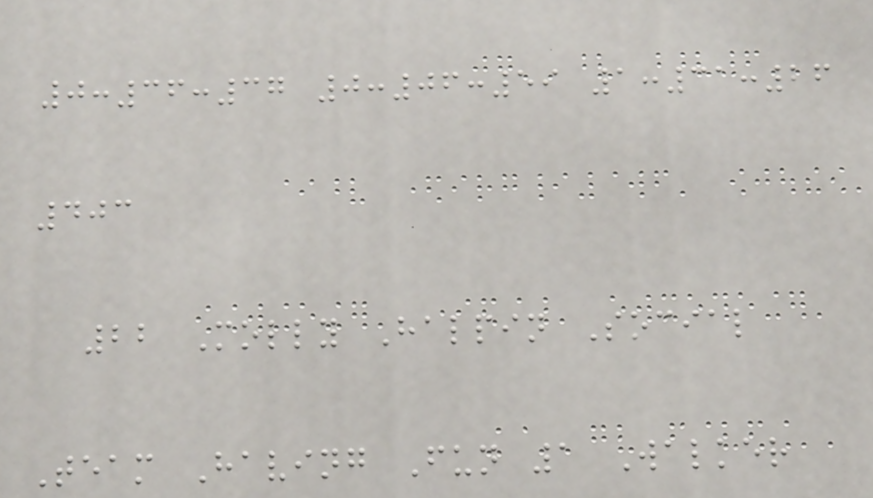0:36:37 0:06:59 1:31:26
403
22 Molly Halpin Social
Team Having Fun 1 Walker
